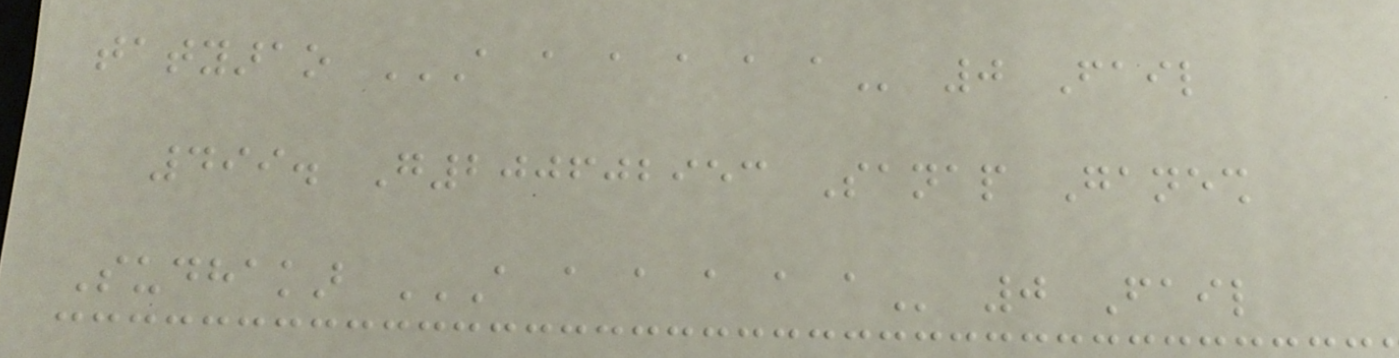tatyarao A A A A A A 0 Fail
499. G200602953 Sanap Ganesh
Sudhakar A A A A A A 0 Fail
